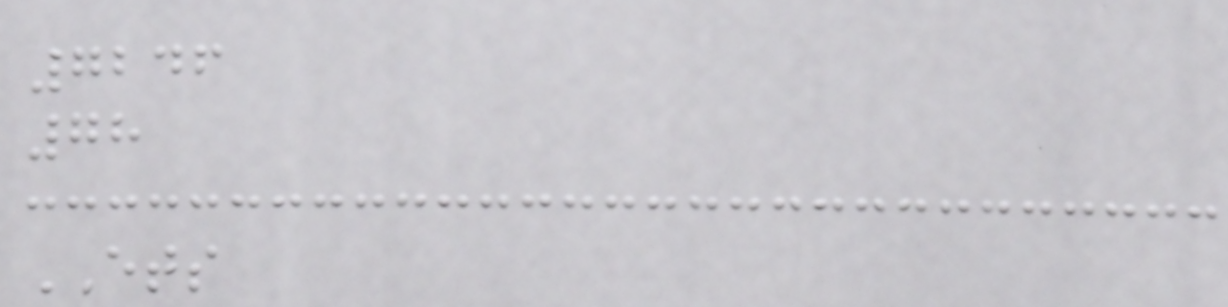7246
78
ETS
